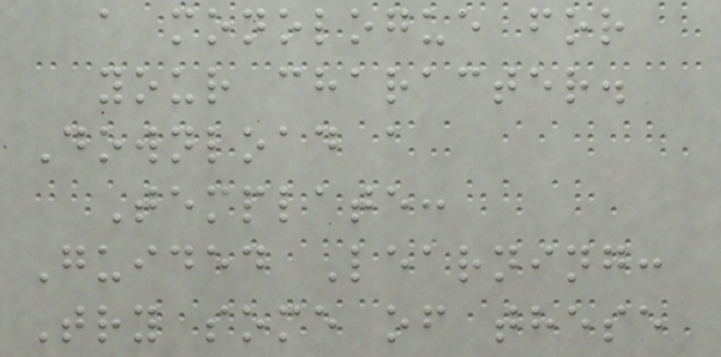a monologue for
your character.
Download a
Template:
Guided Learning:
Try some of these
